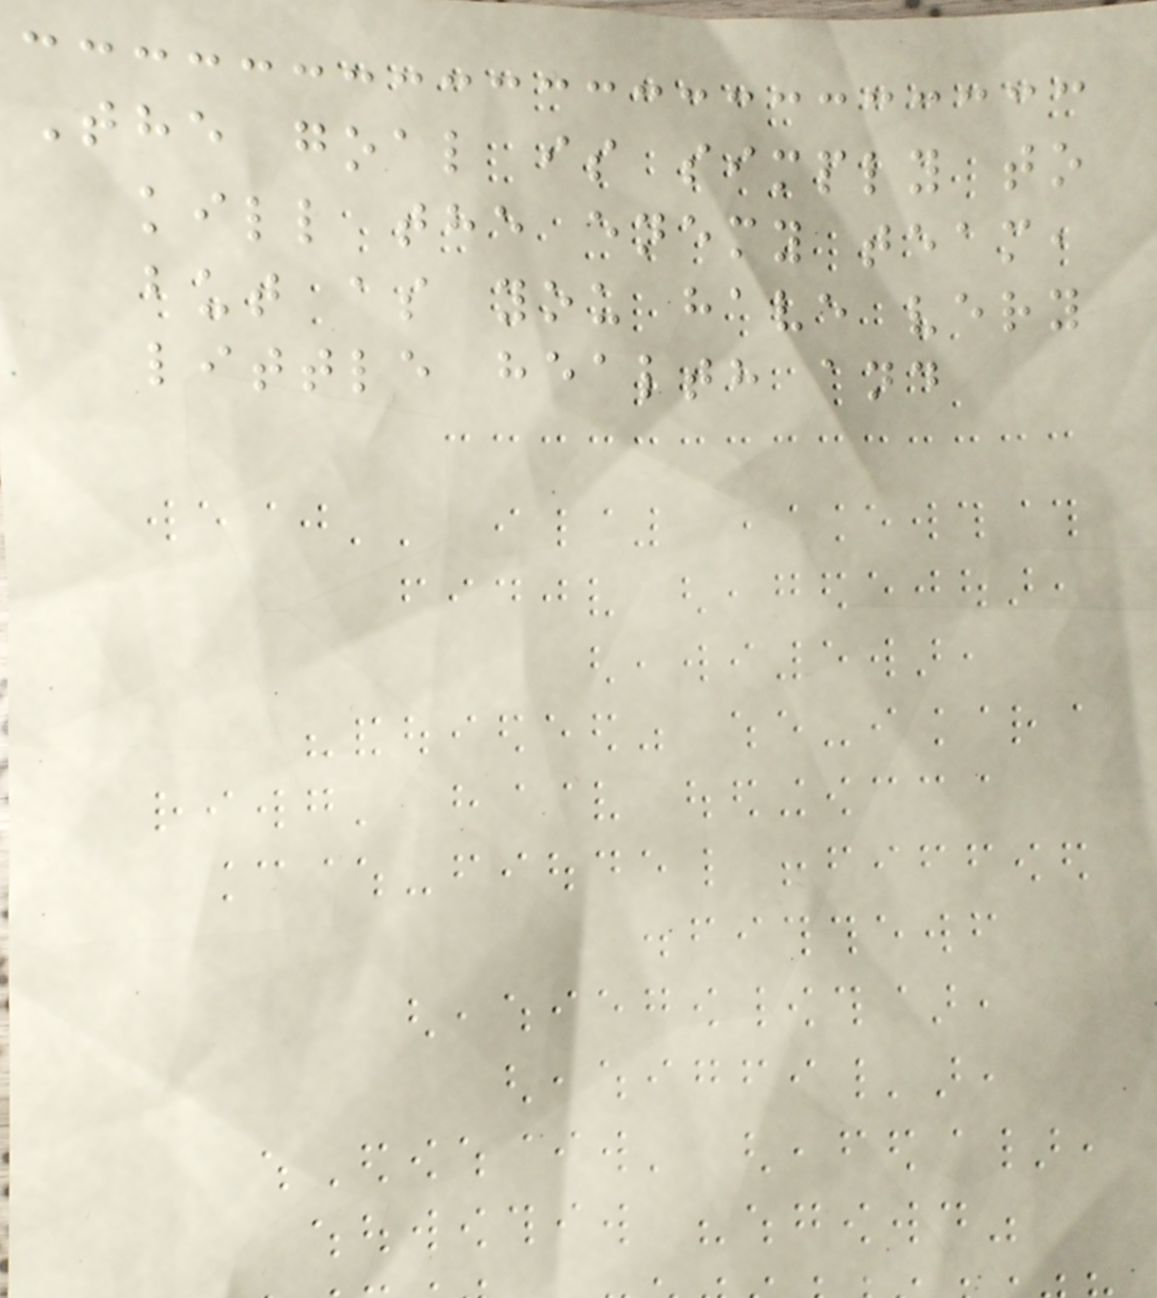The goal is simply to
kill the enemy team,
but as you have very
little health and
